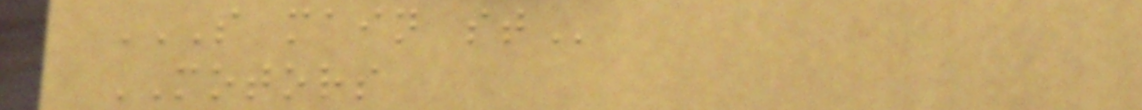S MAIN ST
MOTORS
